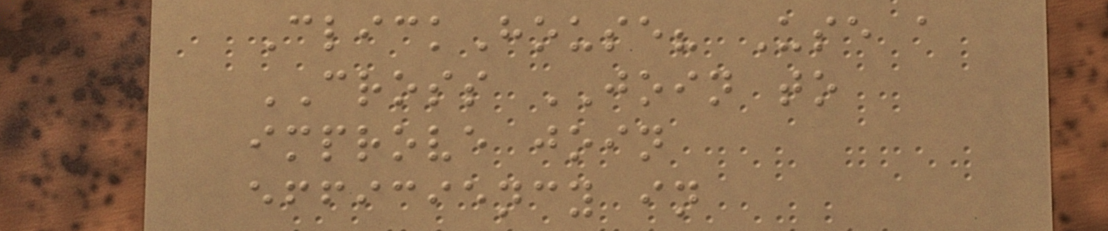ClickHouse? Use a
CROSS JOIN to
improve join
efficiency in
